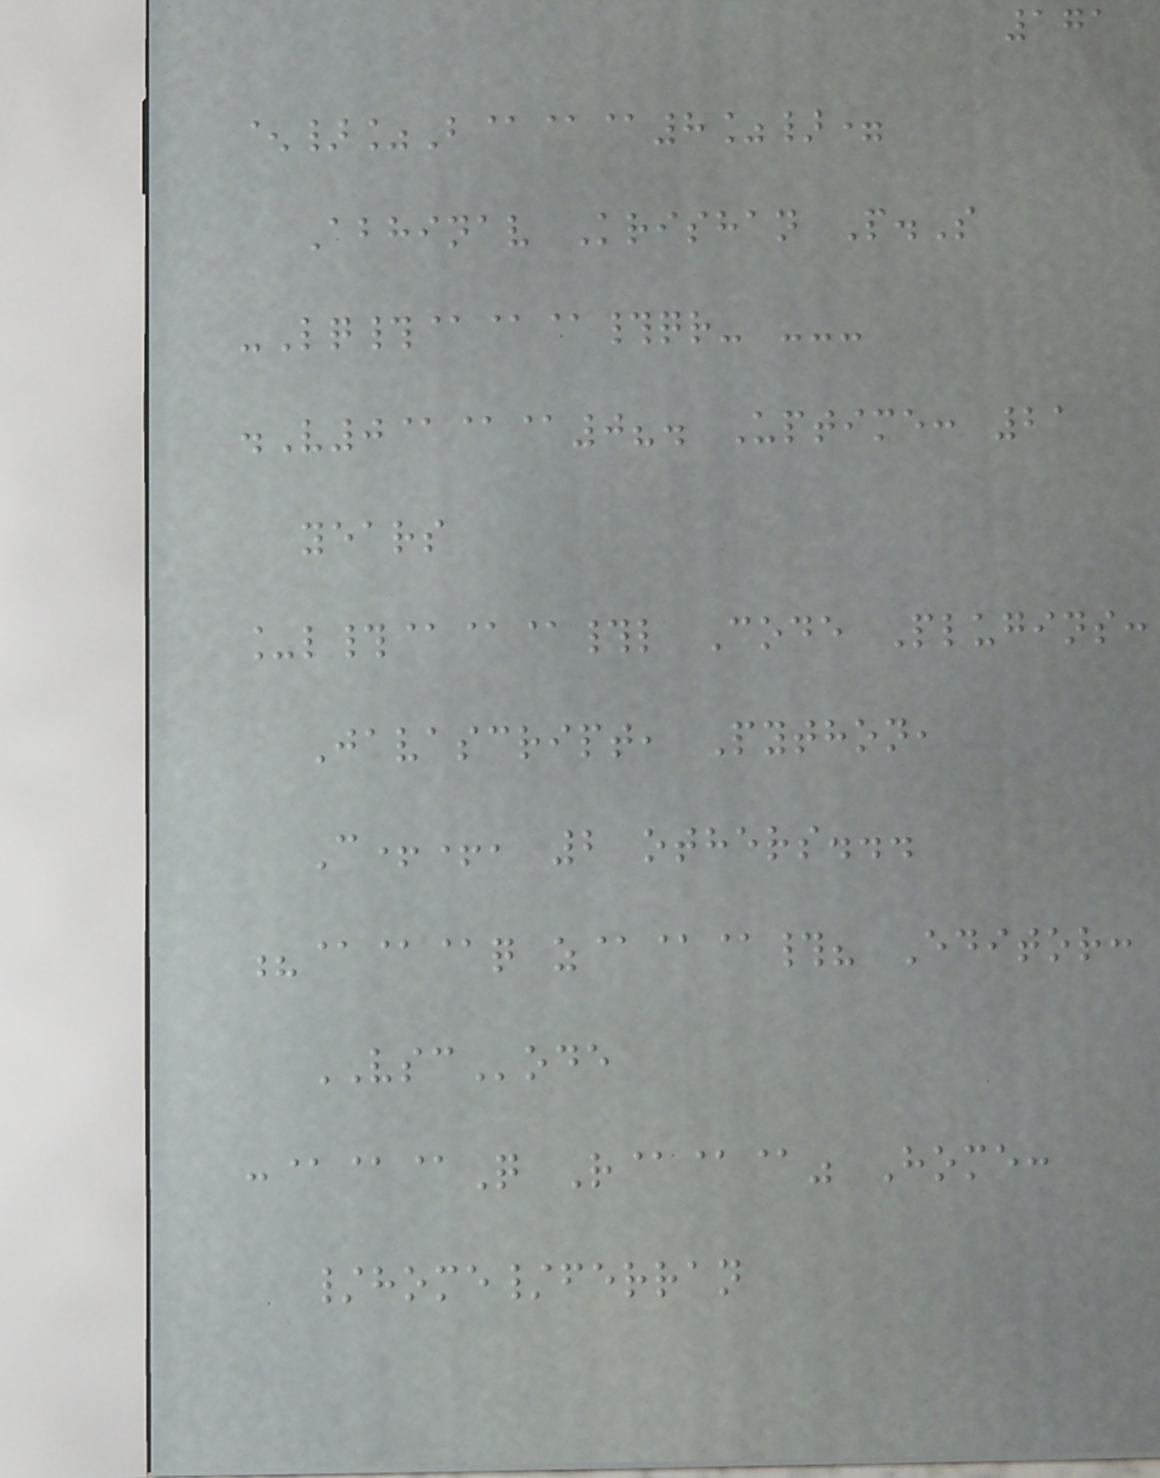171
^}%B@@@8%}=
Abhinav Krishan P.S
-Lq#@@@#qr- ---
.V0@@@0?. Uptime: 21
years
_l#@@@#l Code Plugins:
Javascript, Python,
C++, 2 others...
?@@@q z@@@#? Editor:
VSCode
:@@@Q R@@@" Home:
/home/ferran
